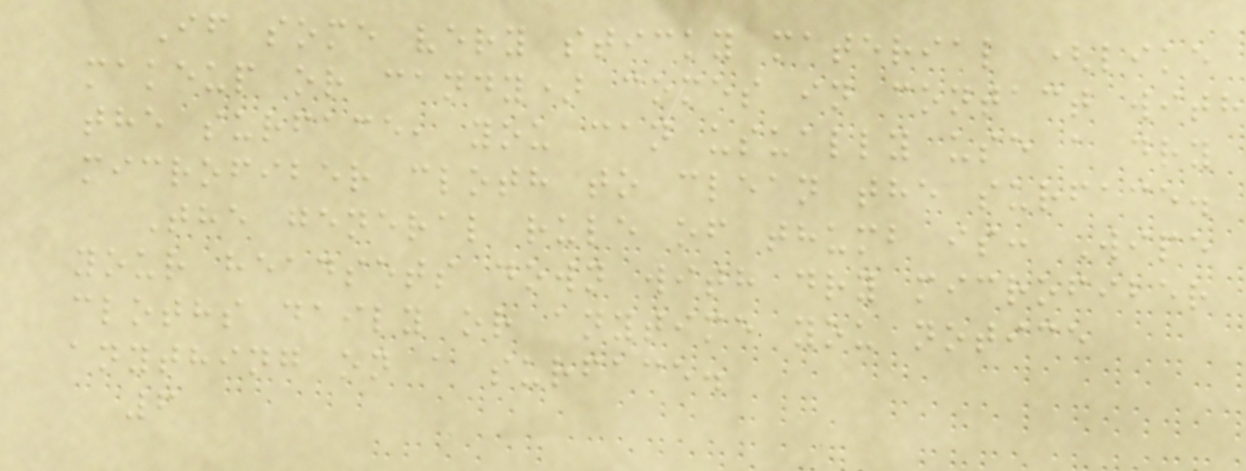If some very sticky material (like
makeup or candy) comes in contact with
the surface, you can usually use a dry
microfiber cloth to clean the surface.
The general rule of thumb is: Wipe
your headsets down with dry microfiber
cloths daily or anytime you notice
anything on a surface.
6
